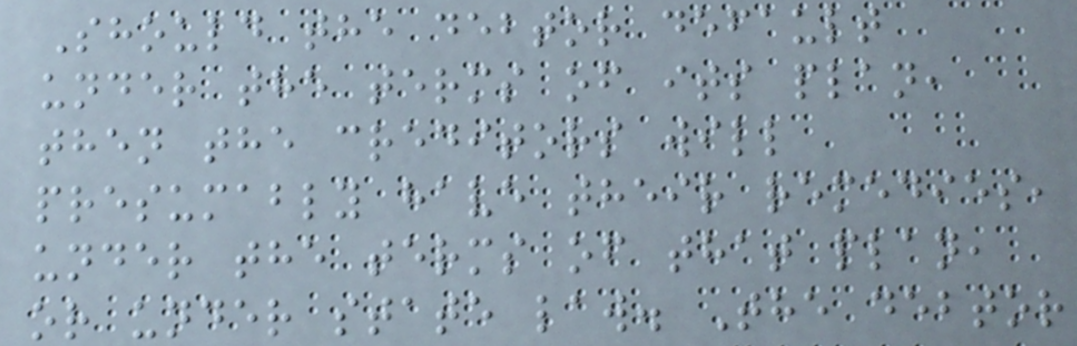Should the debtor default
under the terms of its plan,
then the creditors will
presumably have their remedies,
under the terms of that plan,
or under state law. The debtor
